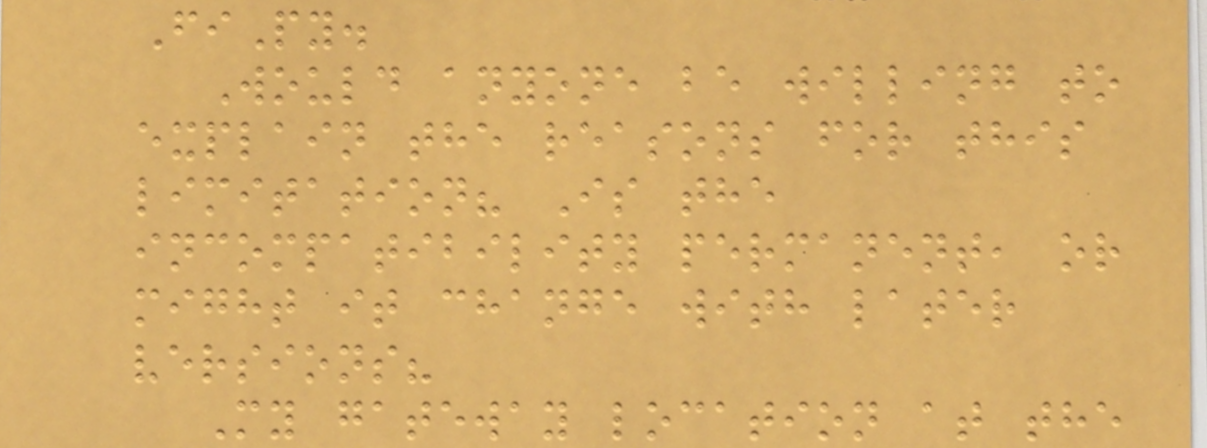FiPy.
Would anyone be willing to
explain the reasons for this
limitation? Is the
incompatibility permanent, or
might it change with later
versions?
My gateway location at the
